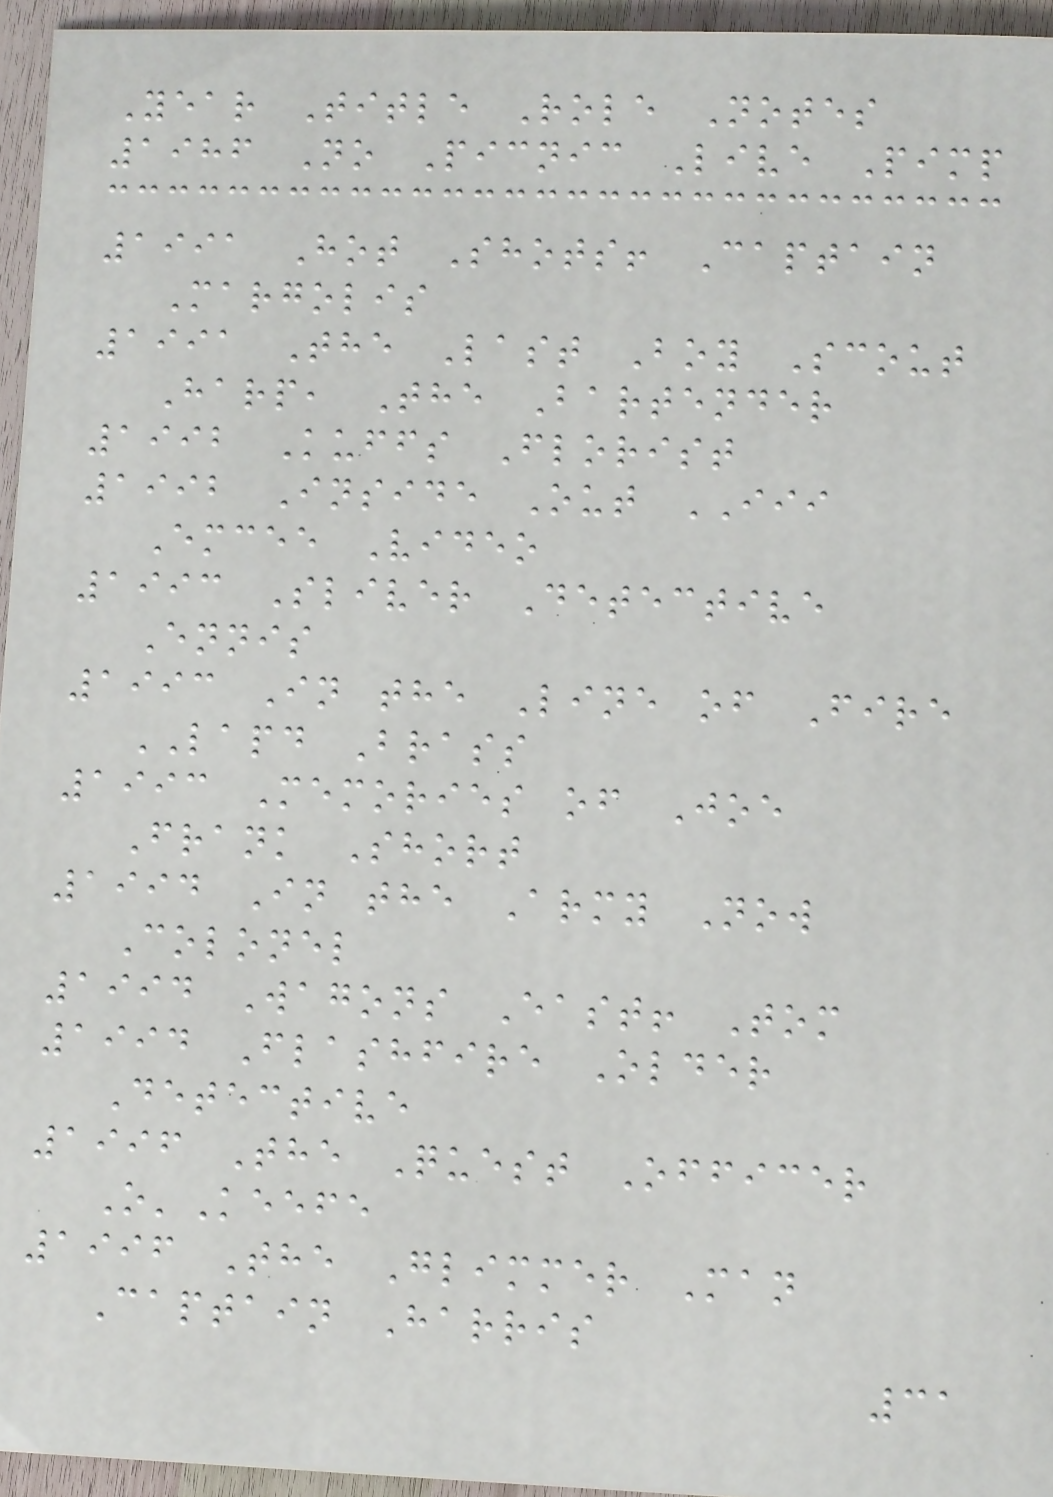Year Title Role Notes
1986 No Picnic Live Pimp
1991 Hot Shots! Captain
Margolis
1991 The Last Boy Scout
Harp, The Bartender
1992 Kuffs Florist
1992 Inside Out III
Emcee Video
1993 Sliver Detective
Ennis
1993 In the Line of Fire
LAPD Brass
1993 Memories of Joe
Frank Short
1994 In the Army Now
Colonel
1994 Wagons East! Tom
1994 Flashfire Older
Detective
1996 The Quest Officer
O'Keefe
1996 The Glimmer Man
Captain Harris
31
